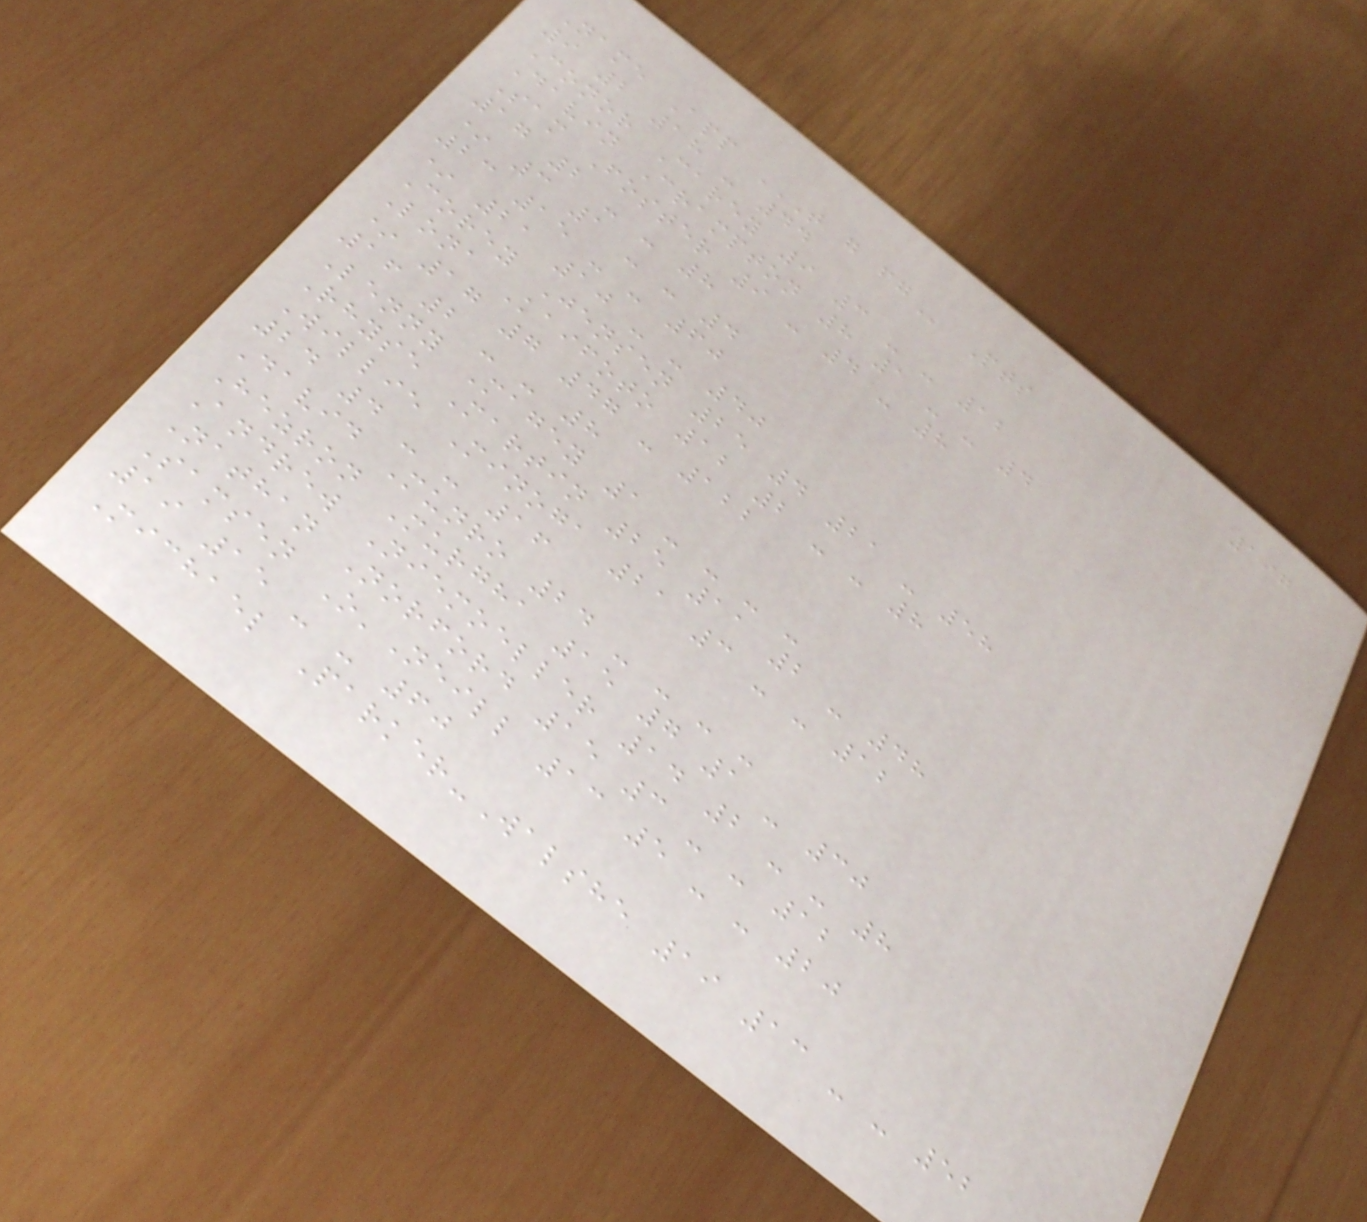197
Name App T G FG Pts
9 2 18 - 44
Conor Carey 9 3 - - 12
Davin Crampton 8 1 - - 4
Sam Foster 9 - 4 - 8
17 2 - - 8
* 3 1 - - 4
23 15 - - 60
* 21 10 - - 40
Corey Jensen 25 4 21 - 58
Lona Kaifoto 12 2 - - 8
* 17 7 47 - 122
16 2 - - 8
Lenny Magey 1 - - - -
Rhyse Martin 25 11 2 - 48
Willie Minoga 21 3 - - 12
24 4 - - 16
David Munro 24 - - - -
Hezron Murgha 15 7 1 - 30
Andrew Niemoeller 14 2 - - 8
Nathan Norford 15 3 - - 12
Samsen O'Neill 13 5 - - 20
19 15 - - 60
Michael Parker-Walshe 19 13 - - 52
